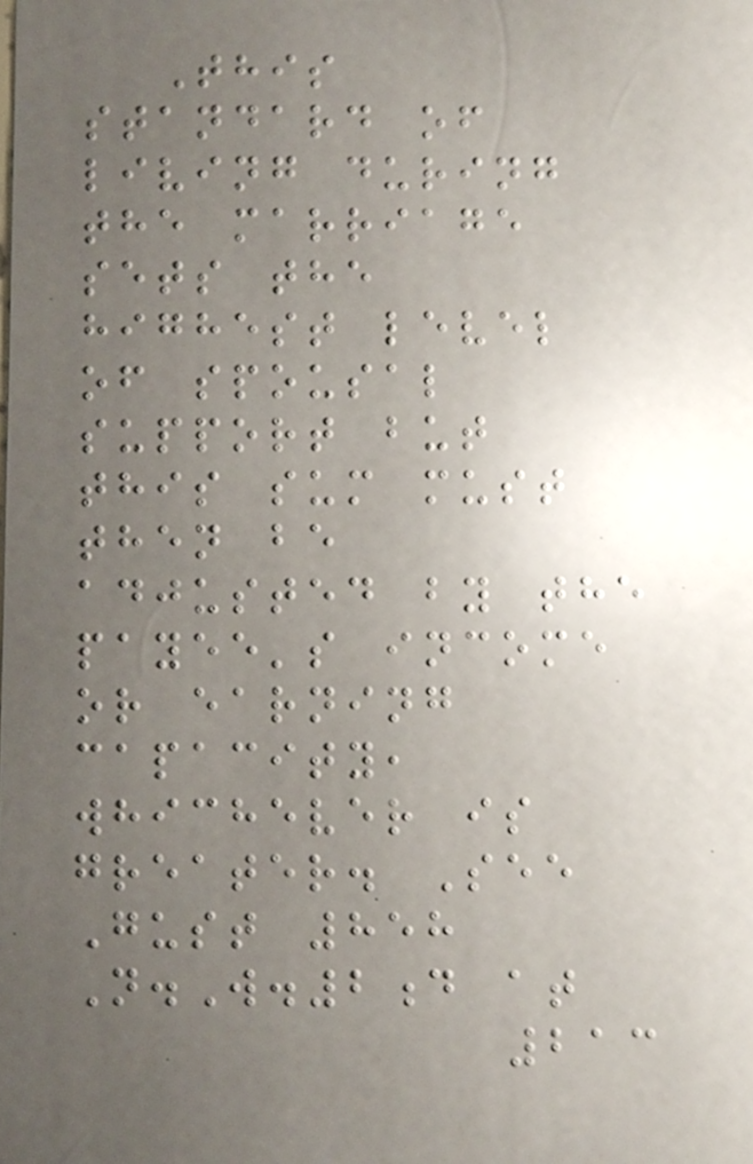This
standard of
living during
the marriage
sets the
highest level
of spousal
support but
this sum must
then be
adjusted by the
payee's income
or earning
capacity,
whichever is
greater. See
Gust 858
N.W.2d at
213
